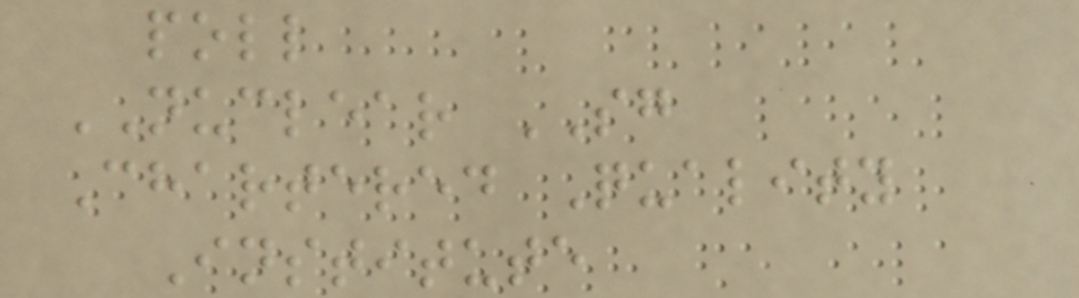poll
NUCLEAR SG
Chartered Quality
Institute
